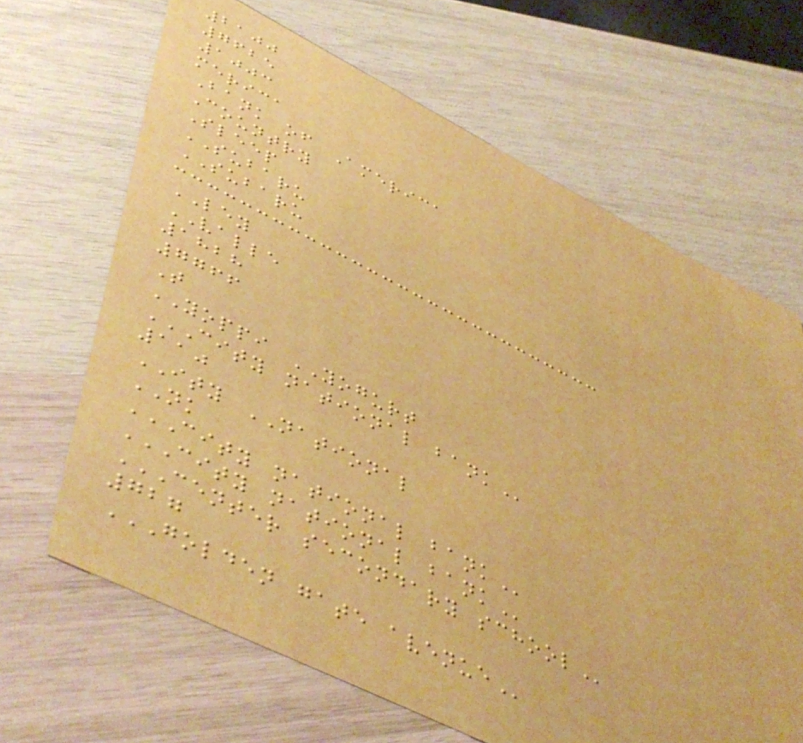2100
7625
1003
merica
Bank of America
Country
Sleep
SUBARU
SUBARU
LEY
VALLE
1828
7766
T
YOPPI YOGURT
CITY NATIONAL BANK
110
ITY NATIONAL
NK
CITY NATIONAL BANK
CITY NATIONAL BANK
CENTER SECONDARY SCHOOL
727
GOLDEN GATE AVENUE
